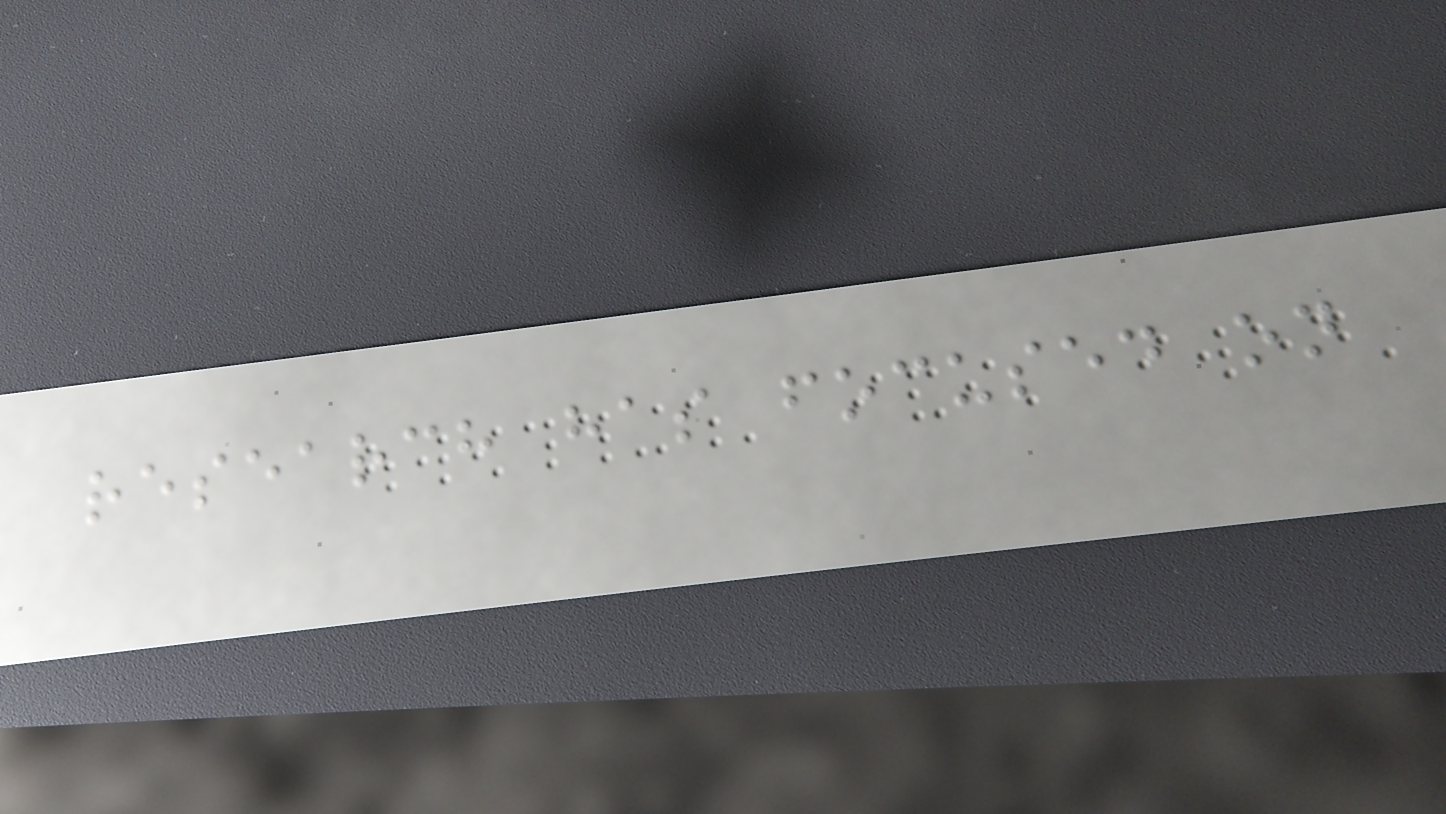research has focused on
